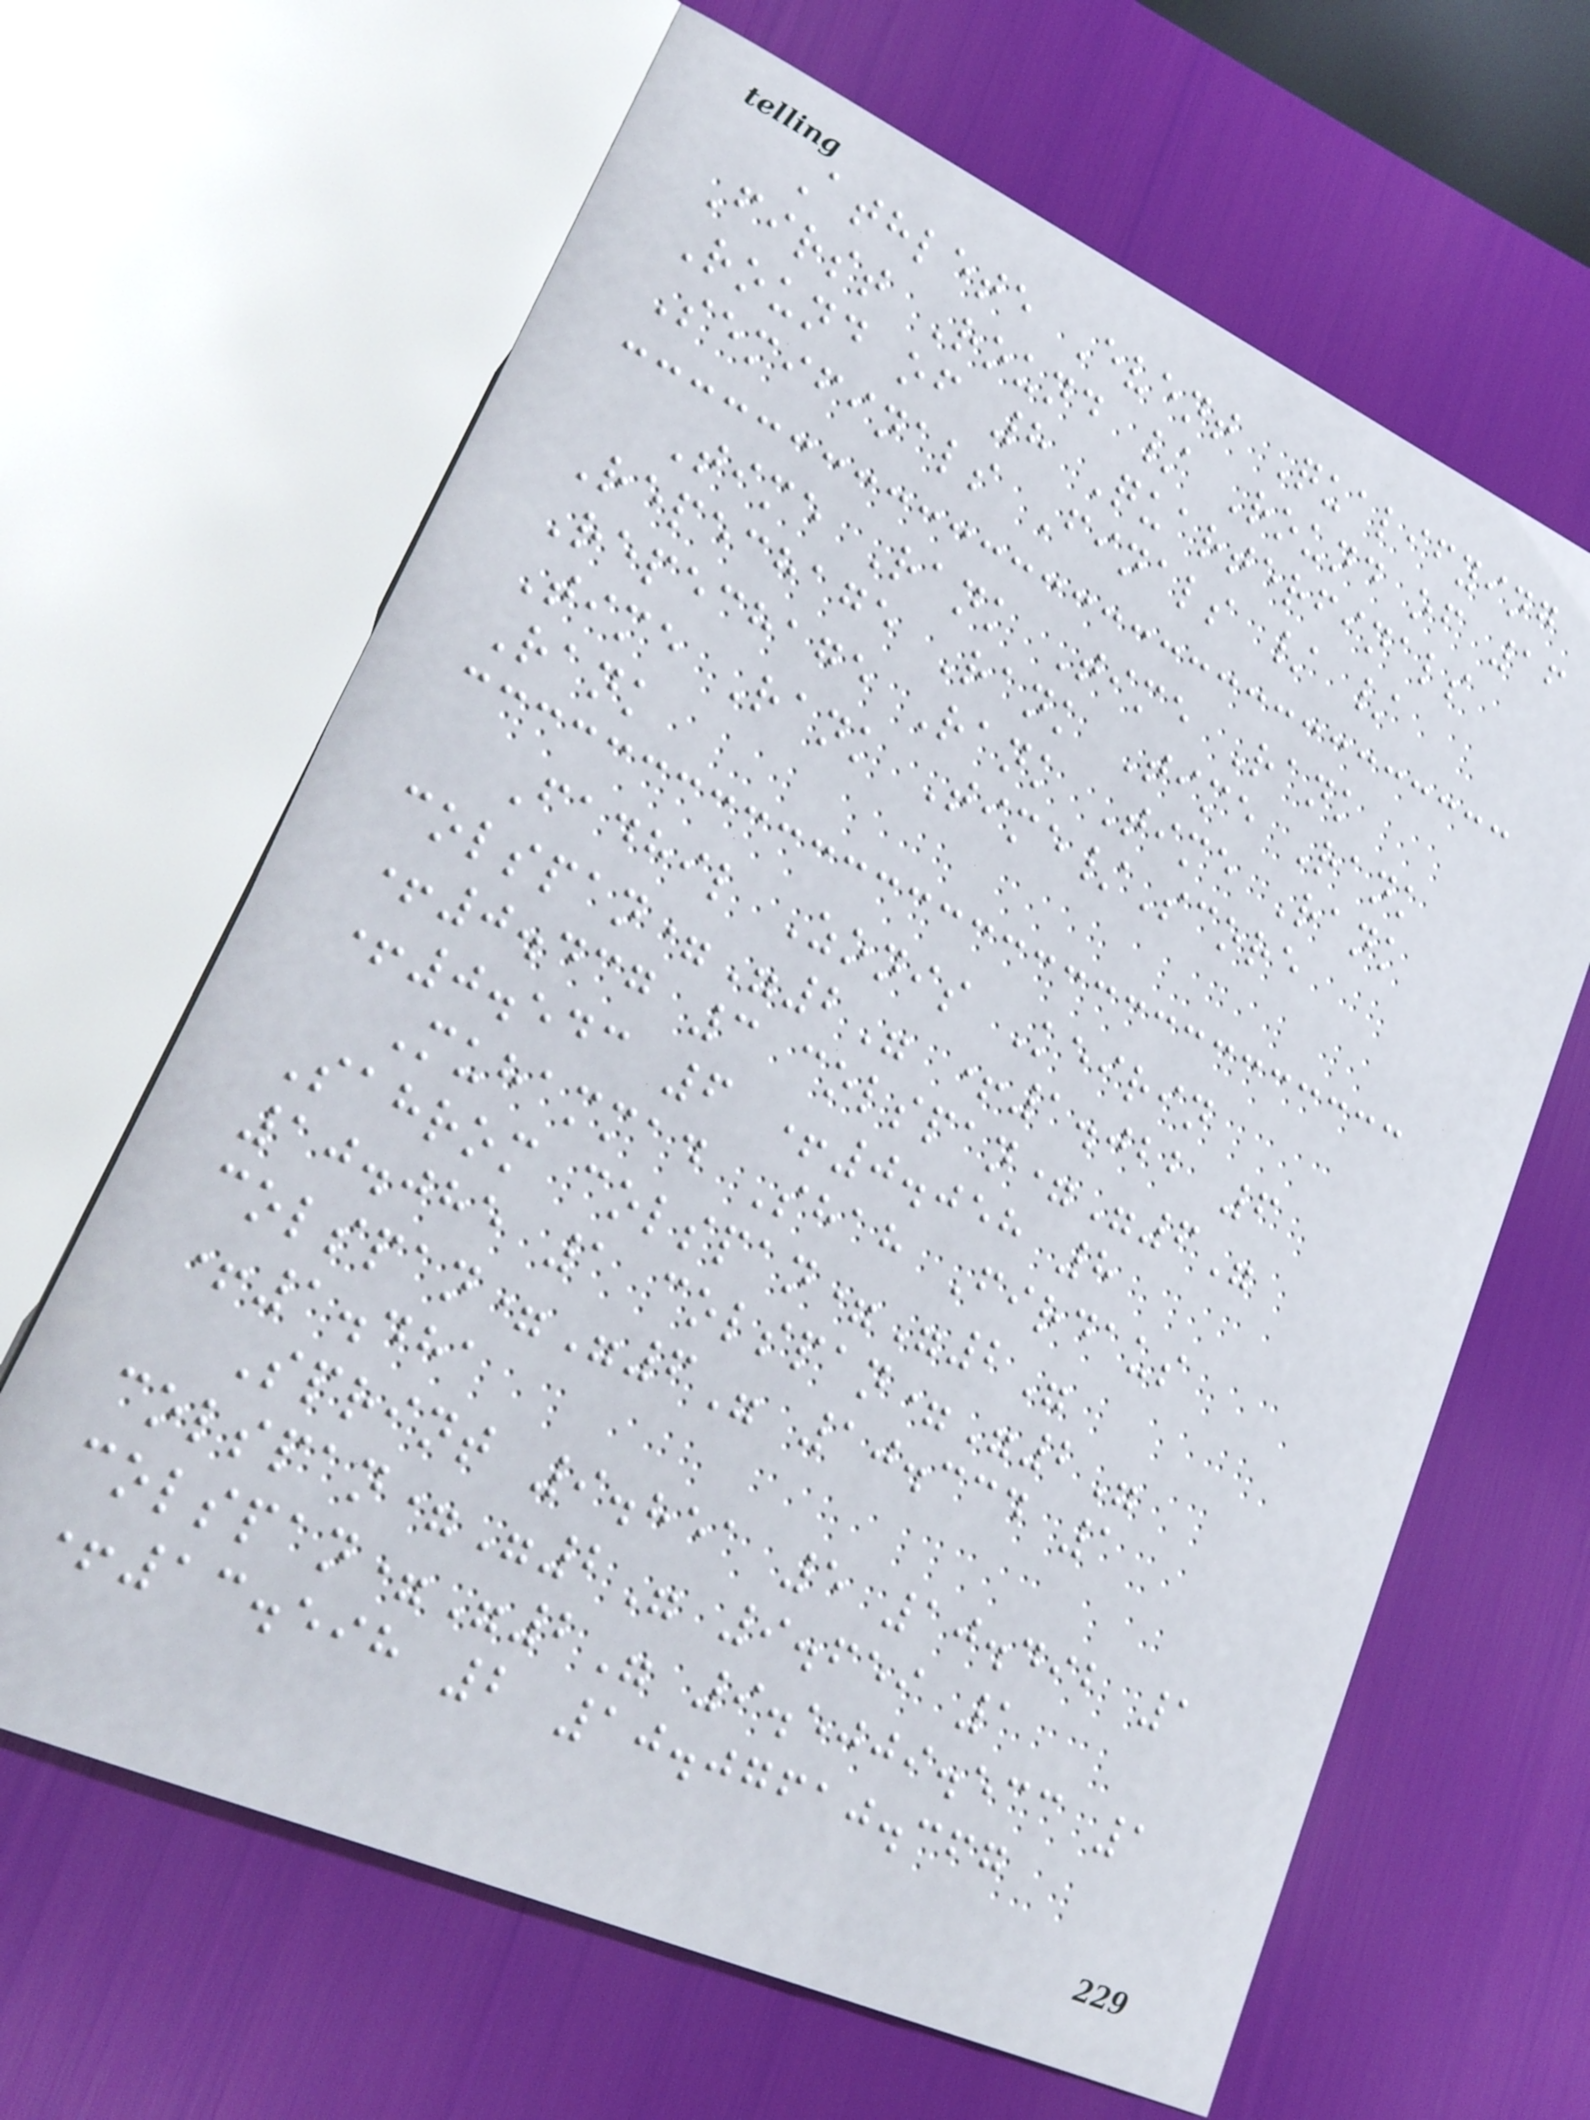Athlete Event Qualifying
First Round / Round of 16
Round of 8 Quarterfinals
Semifinals Finals / /
Time Rank Time Rank
Repechage Rank Time Rank
Repechage Rank Time Rank
Time Rank Time/Score
Rank
Fadhil Zonis Keirin
colspan="2" +1.022 6
+0.437 3 colspan="6"
+0.543 6 +0.058 8
Muhammad Shah Firdaus
Sahrom colspan="2"
10.085 1 colspan="2"
colspan="6" 10.334 1
+1.481
Sprint 9.851 5 10.492 1
colspan="2" 9.659 1
colspan="2" 9.5009.533 1
+13.598 2 10.07610.367
